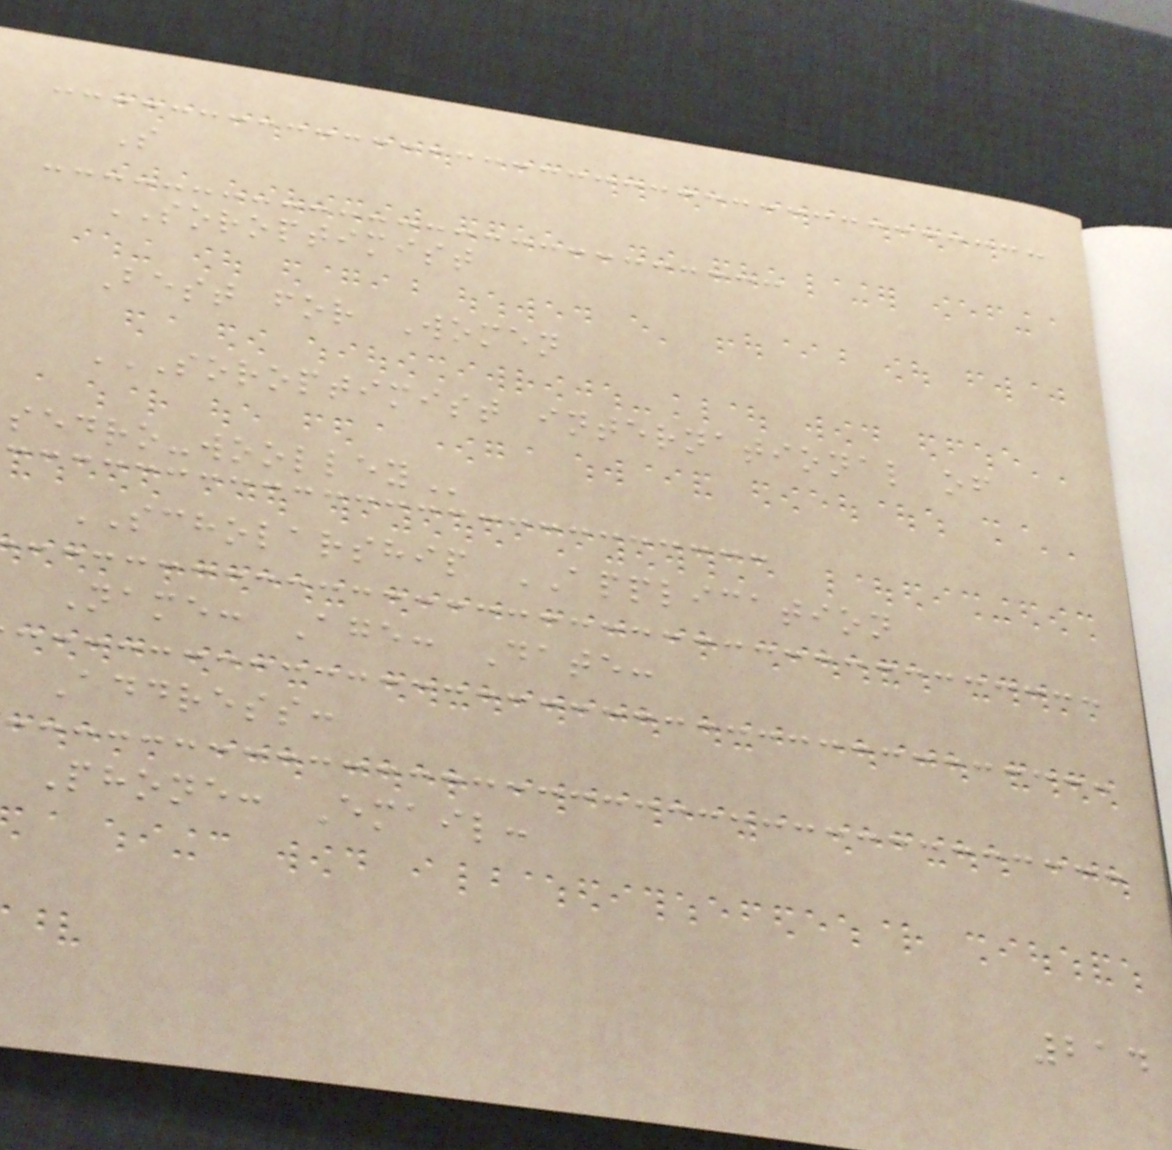S
SOROPTIMIST
Best for Women
SOROPTIMIST INTERNATIONAL OF
SEDRO-WOOLLEY
SCHOLARSHIP APPLICATION
Name: Age: Date:
Address:
Phone: Email:
214
